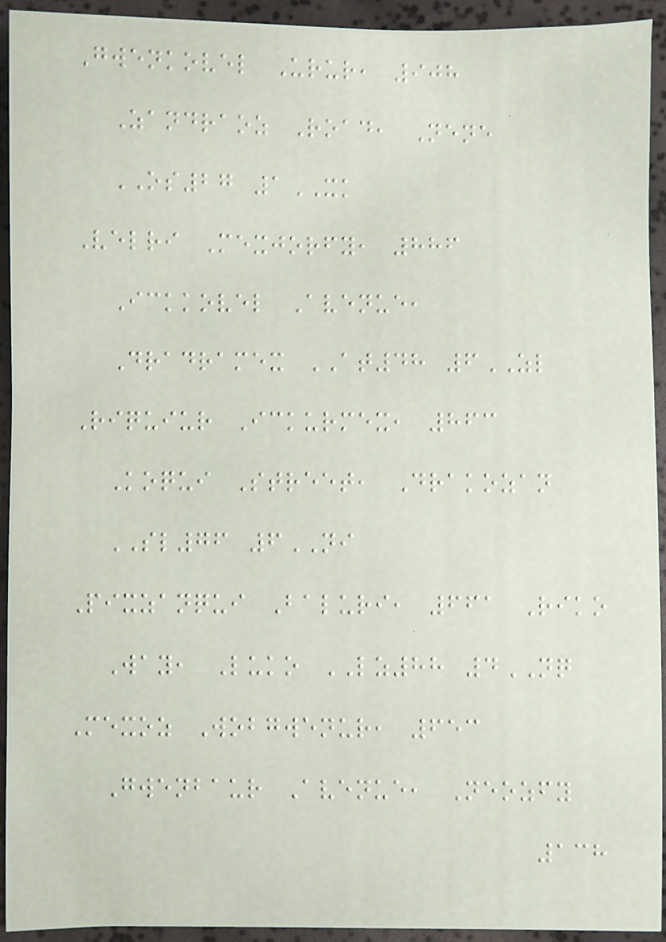Gwenkovel Urur, 908
Zandraoz Road, Nene
OS27 1XK
Velri Mexjorfy, 886
Ickkovel Avenue,
Dradramex AT48 6ZL
Riquiur Ickurmex, 863
Koqui Street, Drakozan
SL76 6NI
Pixzanqui Baluri, 661 Riko
Way, Luko LZ88 4NQ
Mexoz Wobgwenur, 653
Gwenbaur Avenue, Neozfy
138
